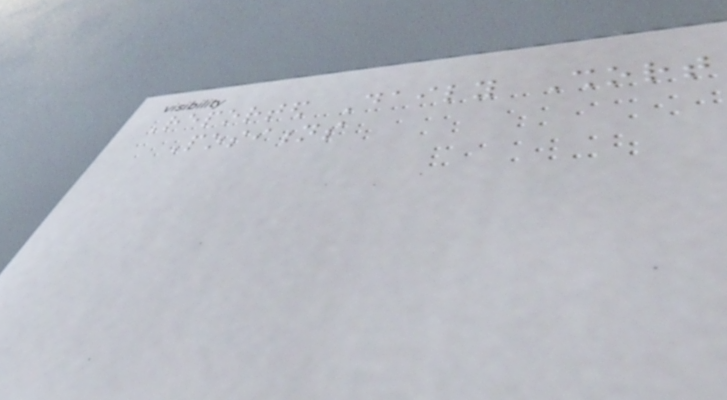Reported Daily Short
Positions
